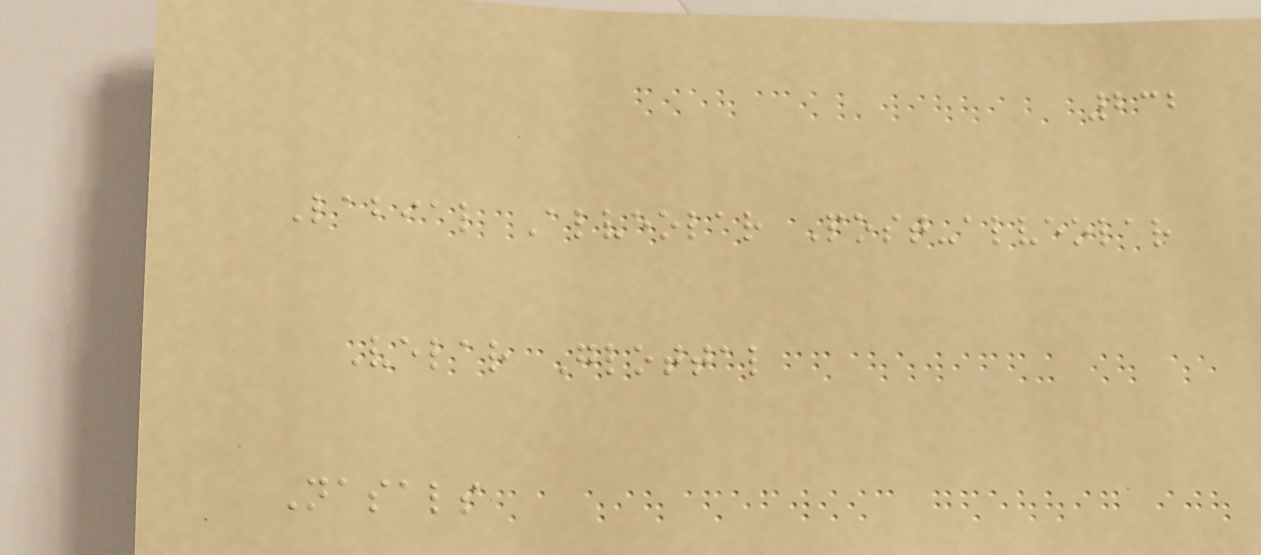232
Labial Alveolar Post-alveolar
Velar Glottal
Nasals
